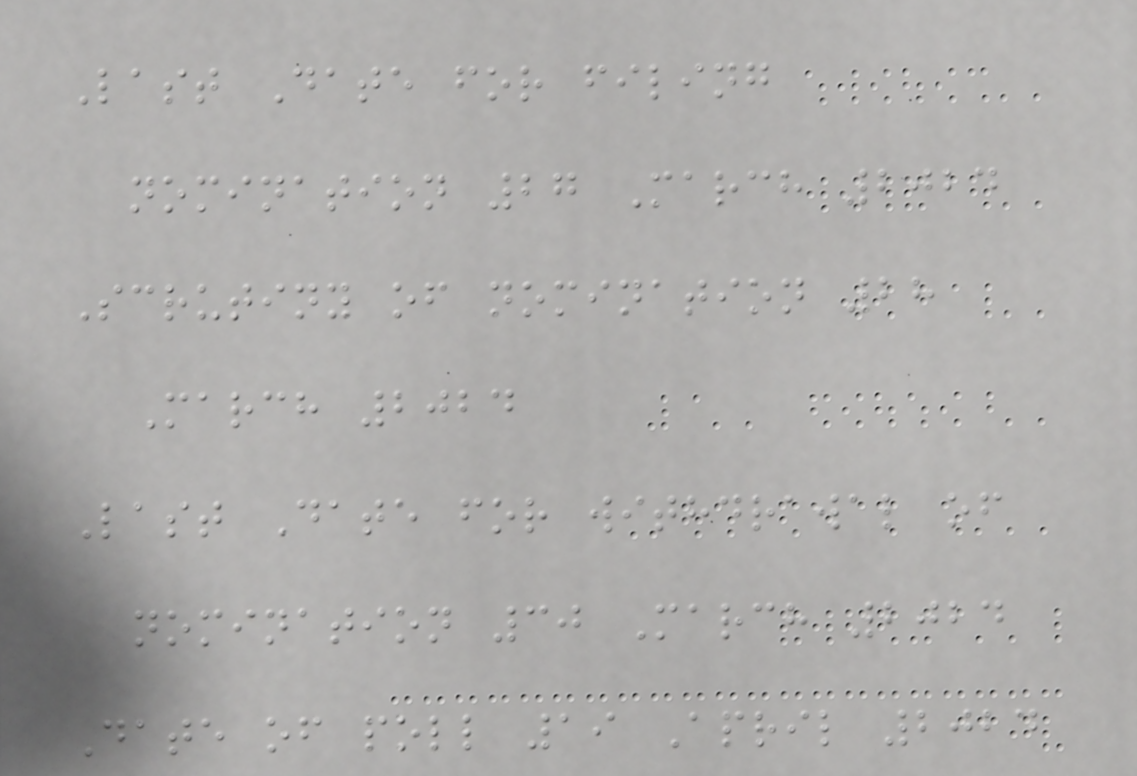Last Date for filing
nomination 27 March 2024
Scrutiny of nomination 28
March 2024
Last Date for withdrawal of
nomination 30 March 2024
Date of poll 19 April 2024
